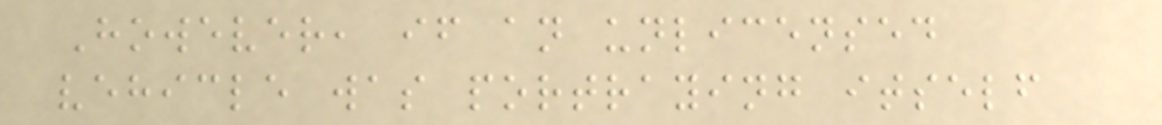However, if an unlicensed
vehicle was portraying itself
